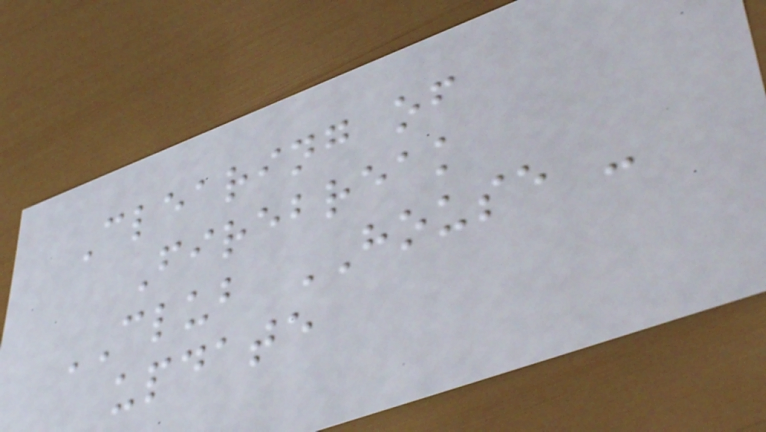Clearing of
Firebreak
CLUB HOUSE -
update
